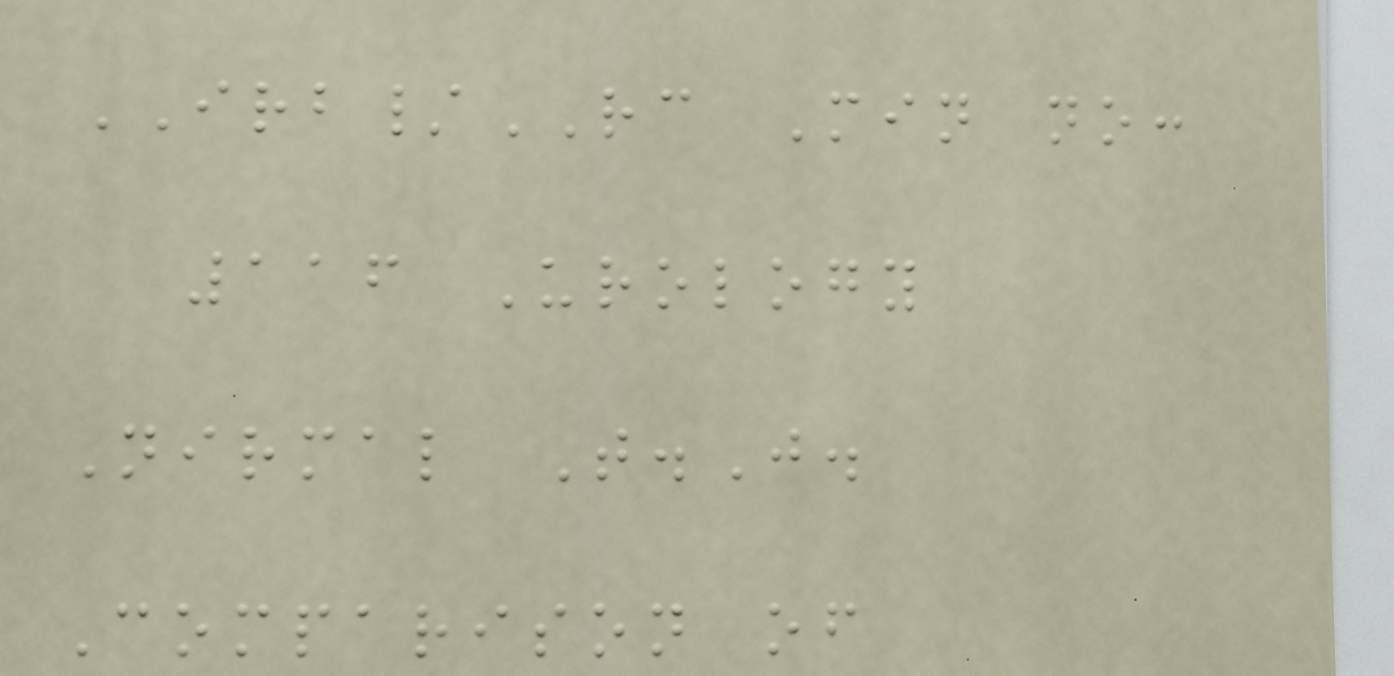IRB/RC Min no:
116 Urology
Nirmal T.J.
Comparison of
